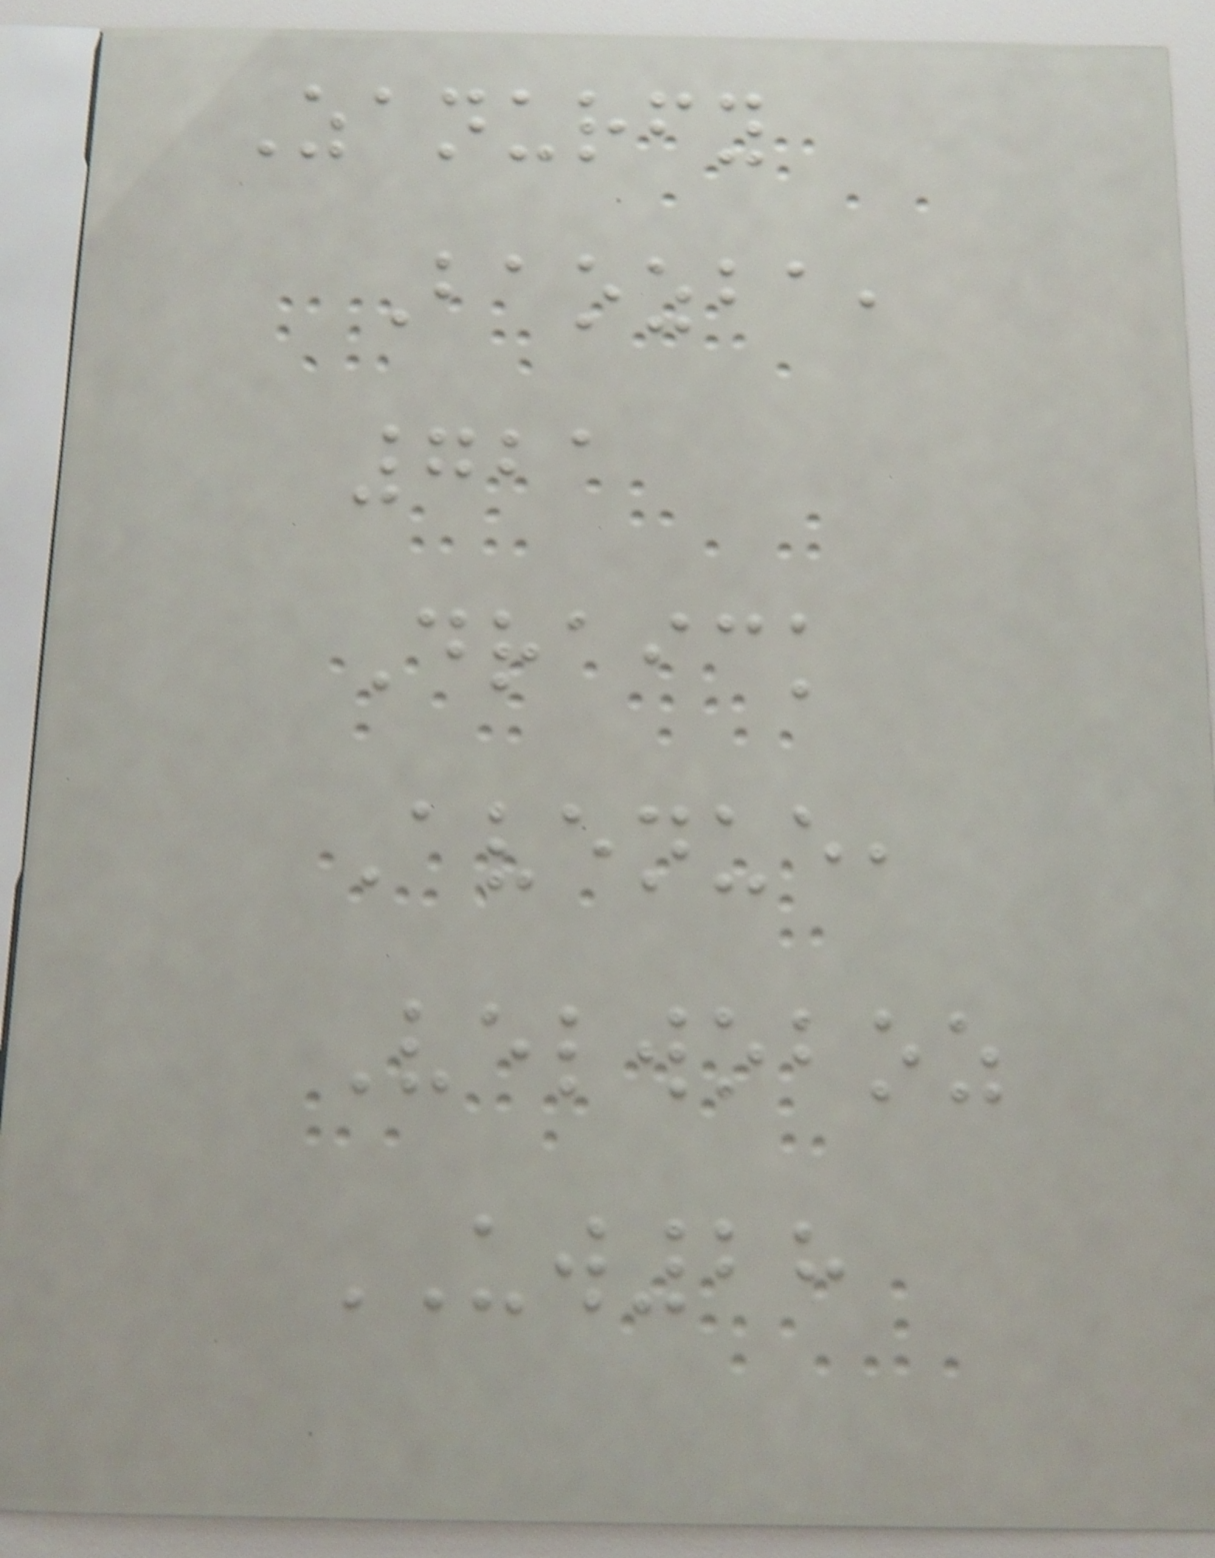Zanurfy
Baozba,
721
Draick
Avenue,
Velwoboz
UW28
